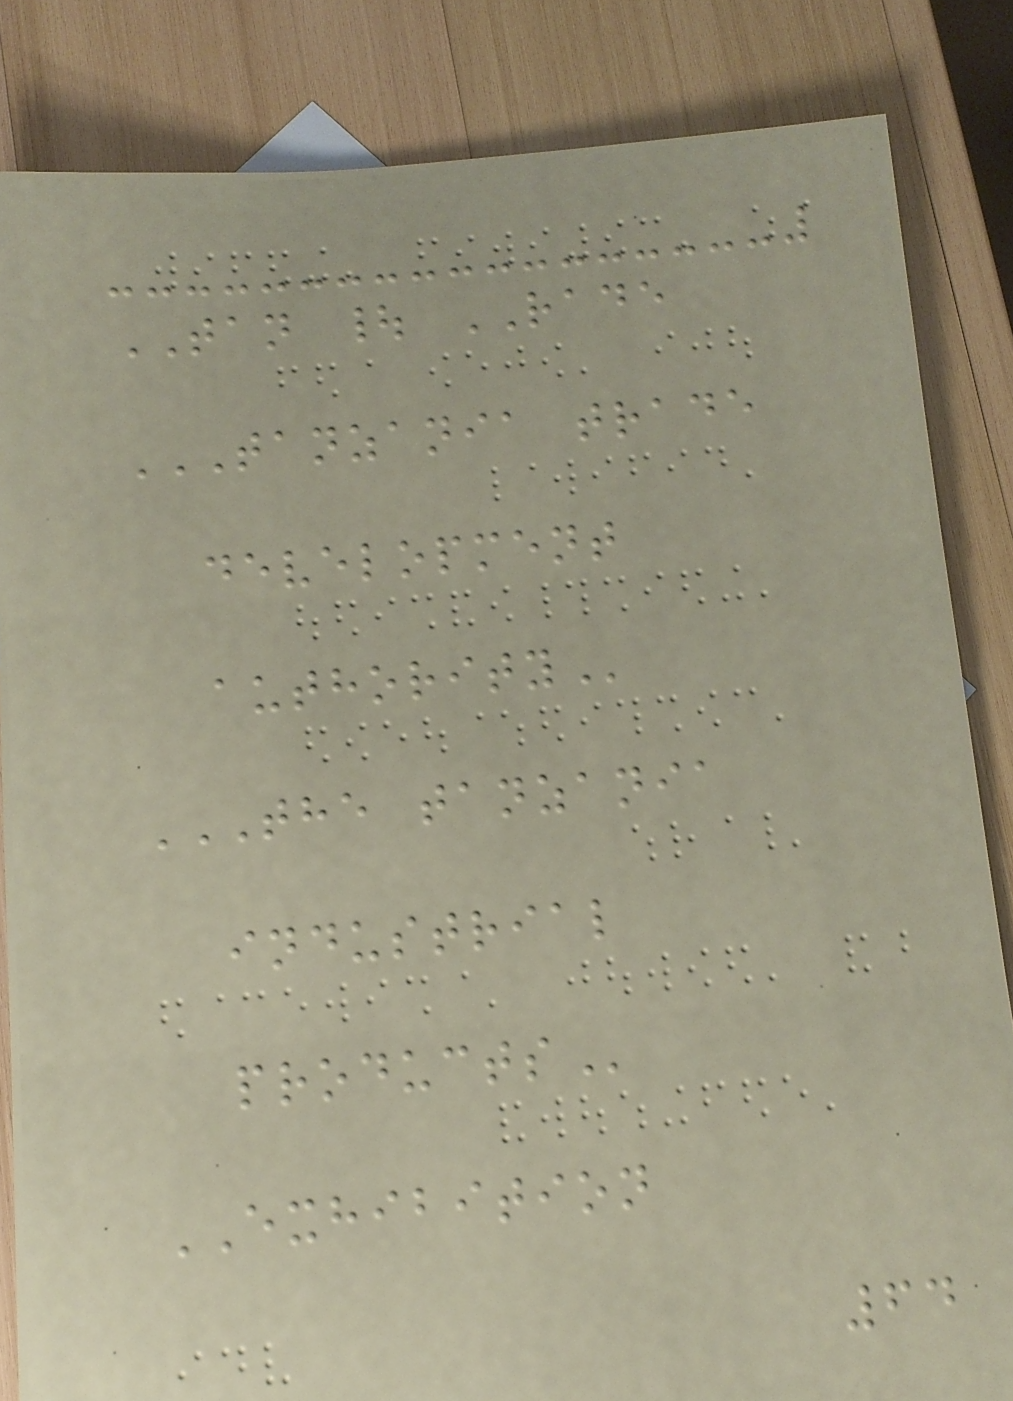TAN | RADE
TANZANIA TRADE
DEVELOPMENT
AUTHORITY
THE TANZANIA
INDUSTRIAL
PRODUCTS
EXHIBITION
64
